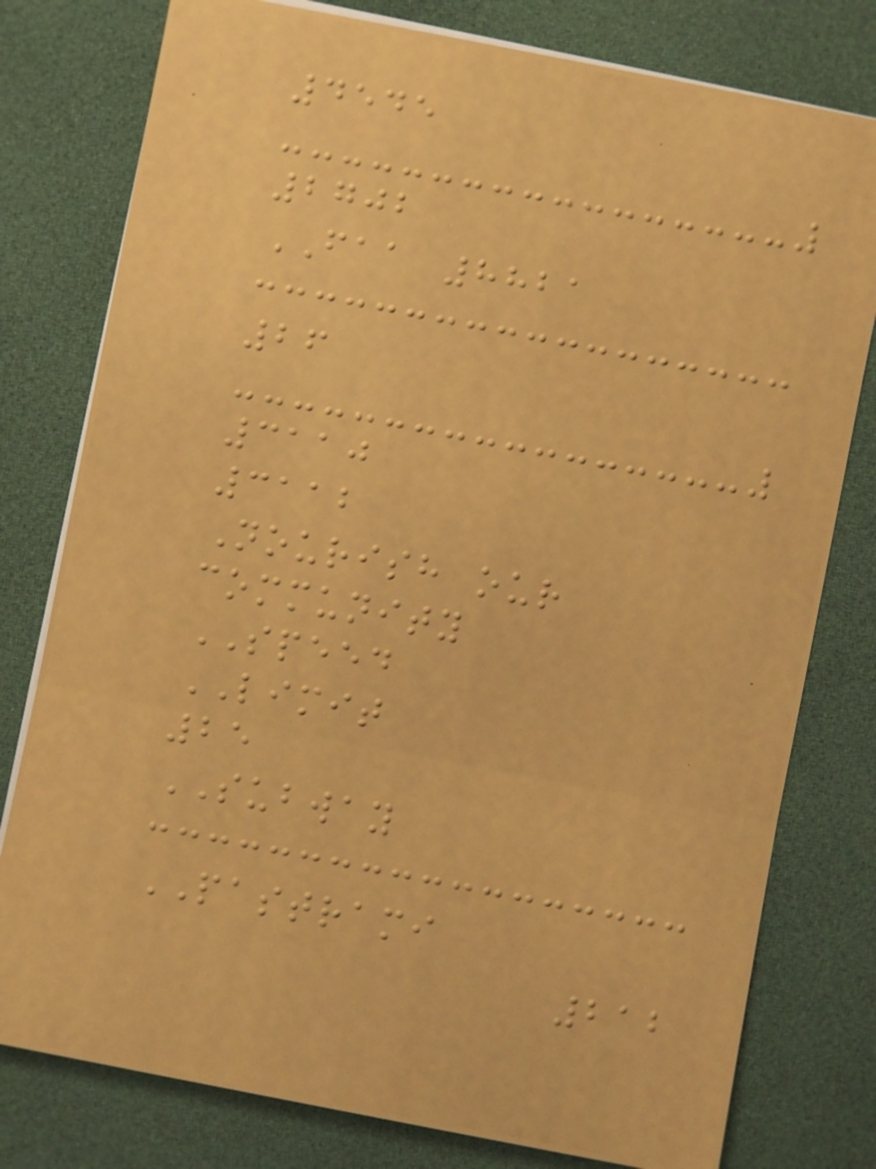4545
2702
FAA 8821
26
3110
3112
Nourish our
community
SPEED
LIMIT
25
SUBWAY
PASTRAMI
212
